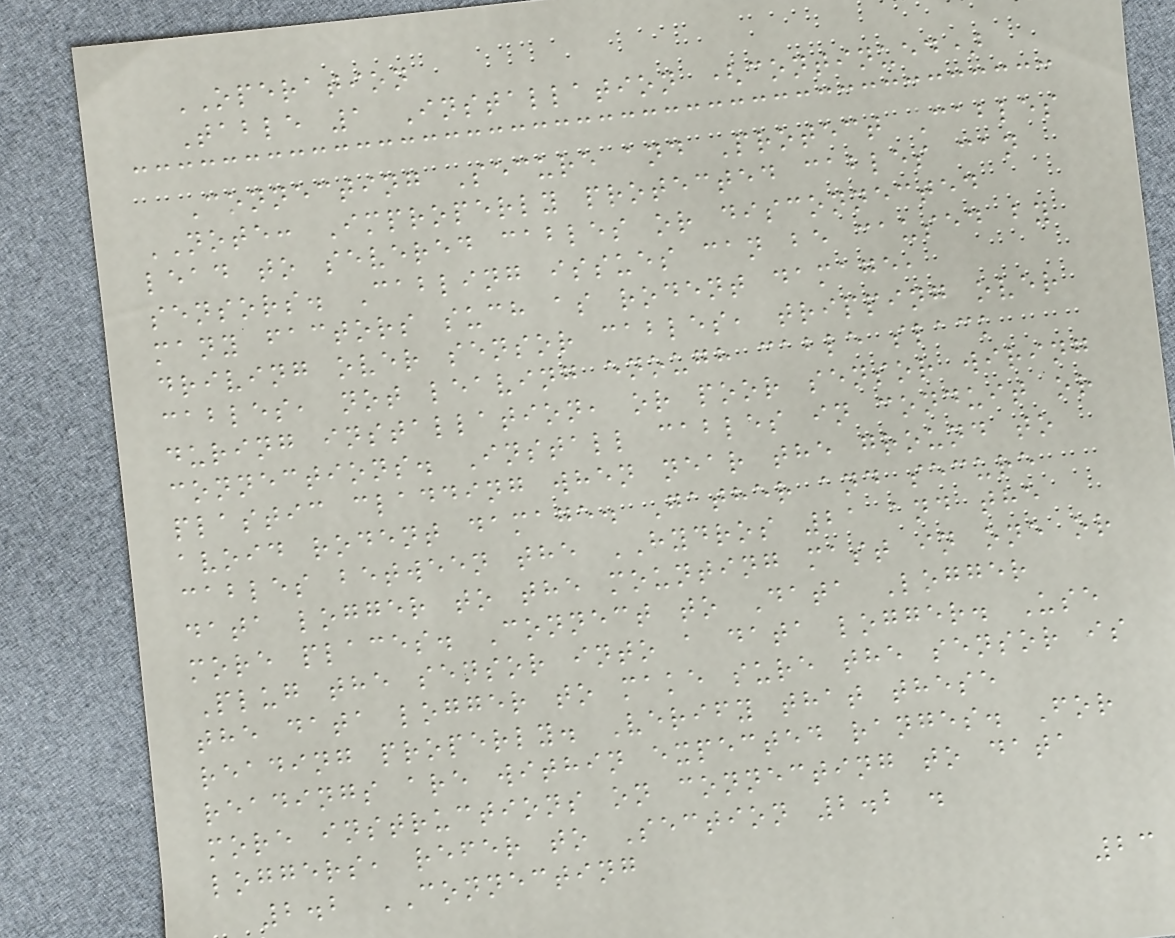OPERATION
Table 1 Installation (continued)
Connecting Secure and Protect Cables
NOTE: Improperly protected cables can
lead to severed cables or disconnected
sensors. Cabling issues can be caused by
many factors such as rodent damage,
driving over sensor cables, tripping over
cables, not leaving enough cable slack
during installation, or poor sensor wiring
connections. Install cables in conduit or
plastic cladding when near the ground to
avoid rodent damage. Gather and secure
cables between the HYDROS 21 and the
data logger to the mounting mast in one or
more places. Connect to Data Logger
Plug the sensor into a data logger. Use
the data logger to make sure the sensor is
reading properly. Verify that these
readings are within expected ranges. For
more instructions on connecting to data
loggers, refer to Section 2.2 .
2.2 CONNECTING
23
